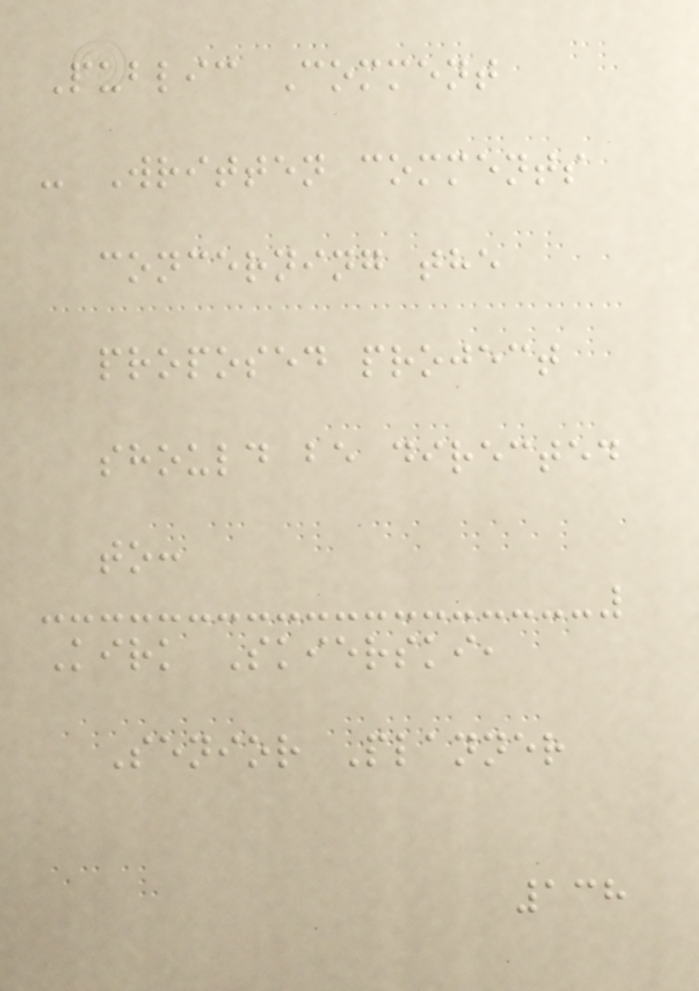Public Comment
- Written comments
concerning the
proposed project
should be directed
to:
Kirk Skierski,
Senior Planner
138
